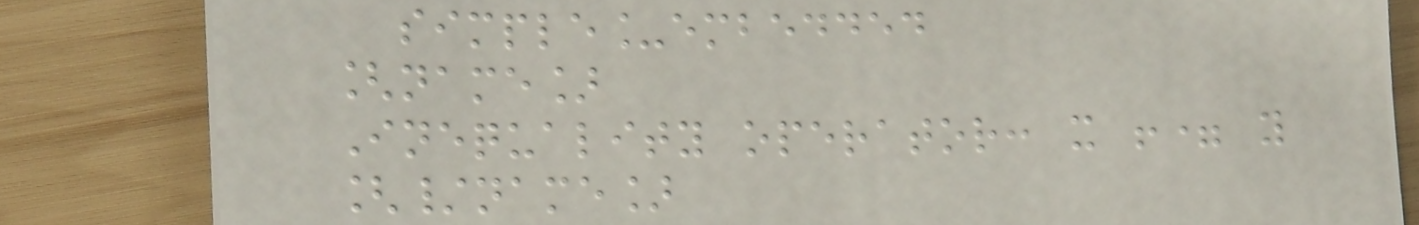simple_embedded
[name]
Inequality operator: x != y
[/name]
